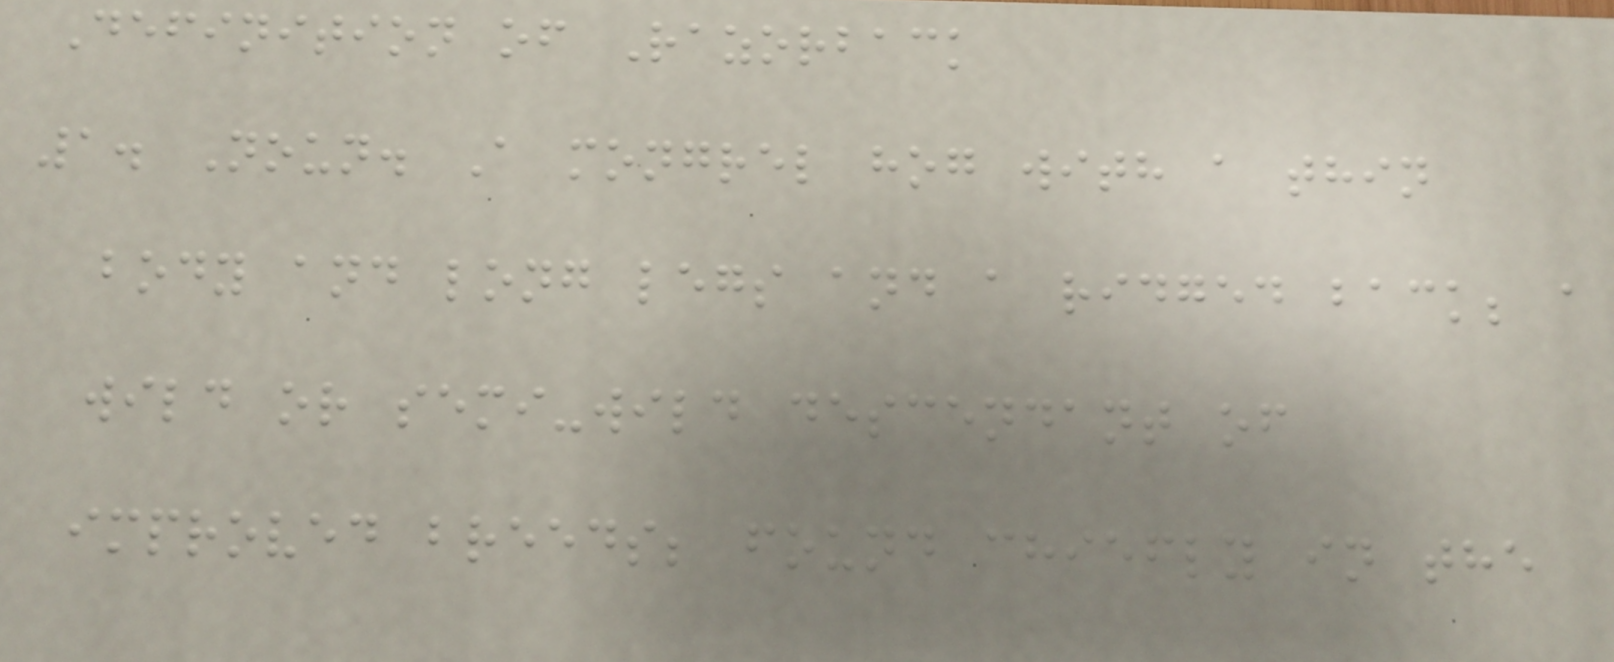Definition of Razorback
1. Noun. A mongrel hog with a thin
body and long legs and a ridged back; a
wild or semi-wild descendant of
improved breeds; found chiefly in the
